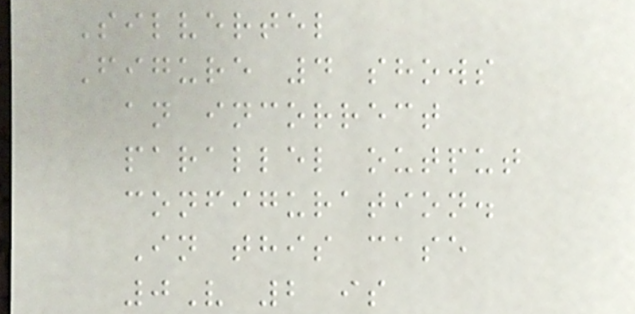Silvertel
Figure 4 shows
an incorrect
parallel output
configuration.
In this case
0V 2 is
